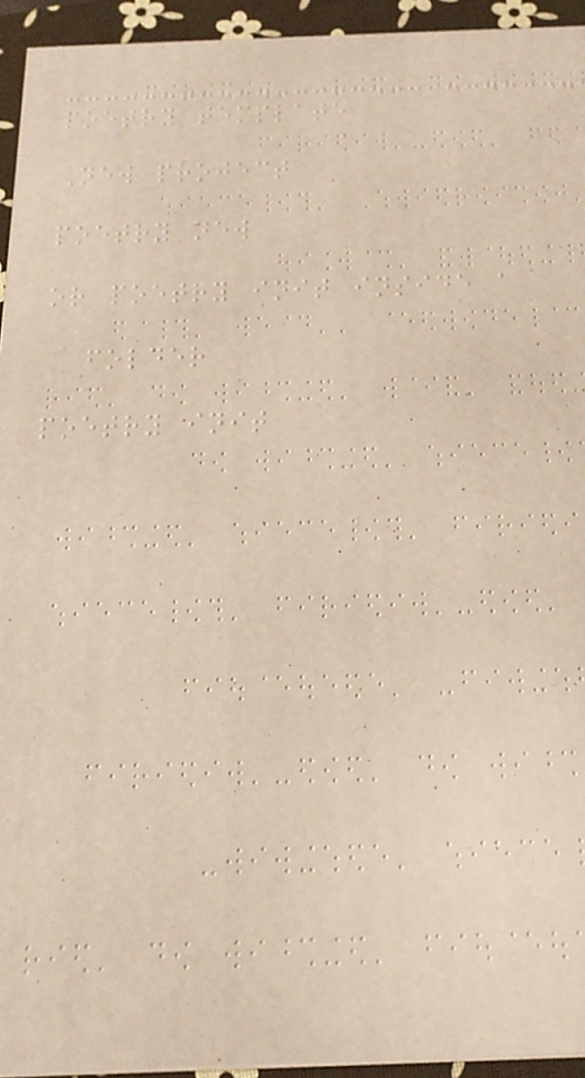poetry template
New project
poetry new
or poetry init inside a
folder
poetry init
